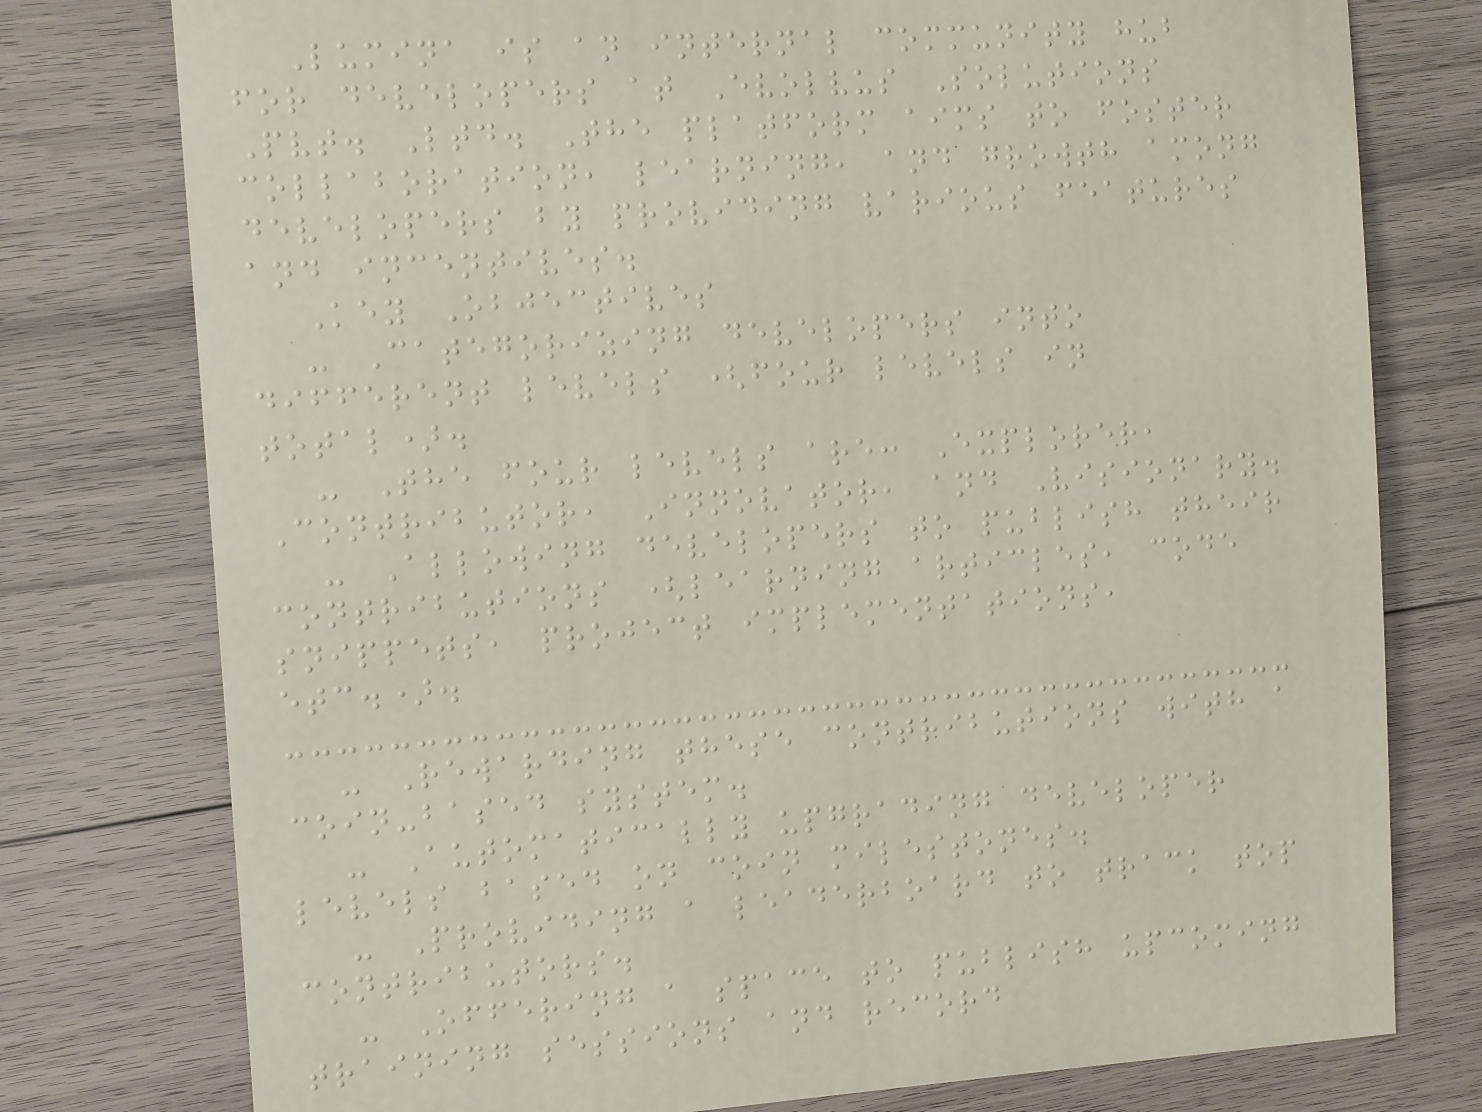Lumina is an internal community hub
for developers at Evolvus Solutions
Pvt. Ltd. The platform aims to foster
collaboration, learning, and growth among
developers by providing various features
and incentives.
Key Objectives
- Categorizing developers into
different levels (four levels in
total).
- The four levels are: Explorer,
Contributor, Innovator, and Visionary.
- Allowing developers to publish their
contributions (learning articles, code
snippets, project implementations,
etc.).
- Rewarding these contributions with a
coin-based system.
- Automatically upgrading developer
levels based on coin milestones.
- Providing a leaderboard to track top
contributors.
- Offering a space to publish upcoming
training sessions and record
